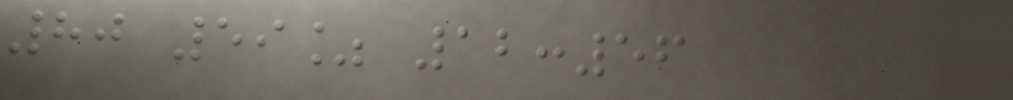80 59% 12:56
